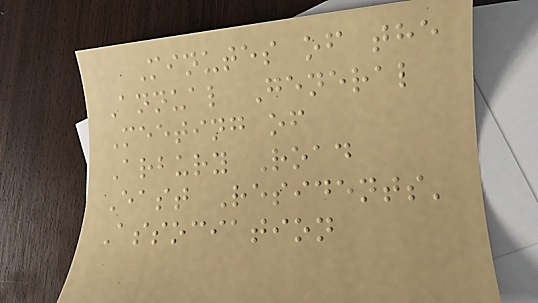Minutes of the
Annual General
Meeting of
Arbury Road
East Residents'
Association
